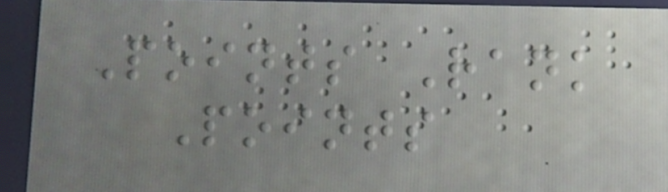Points Rank
Points
